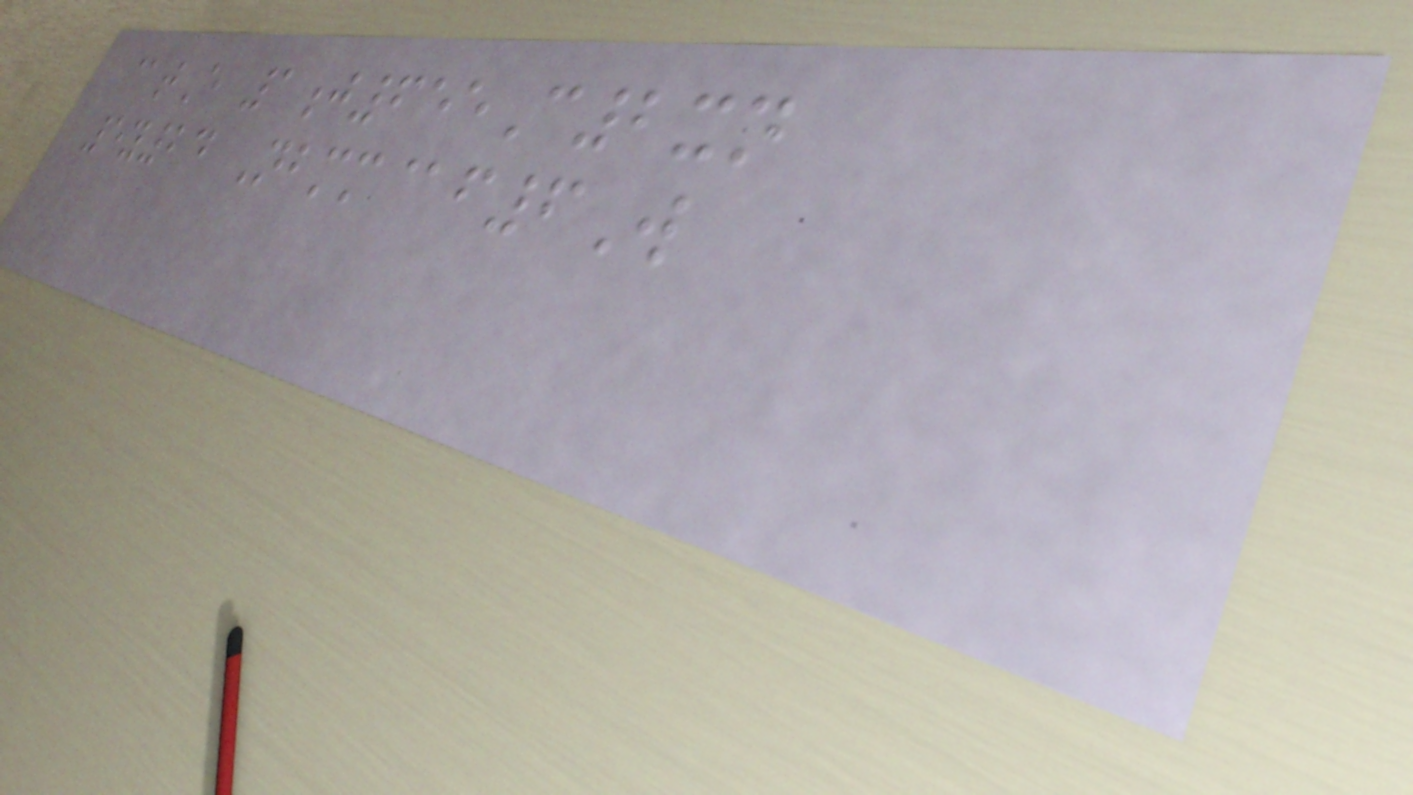@tE 1j655C2xn
5y24 Nbmm@f6W
